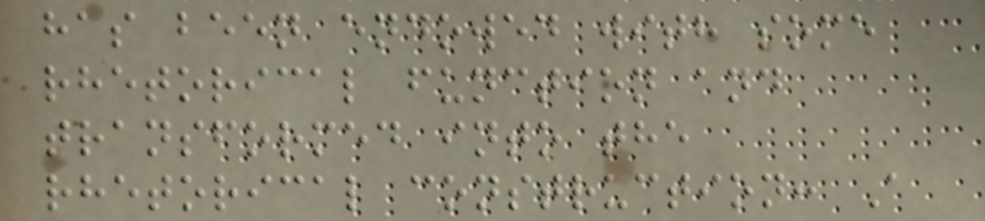has been endowed with some
rhetorical function and
transformed into the
rhetorical construction: A
